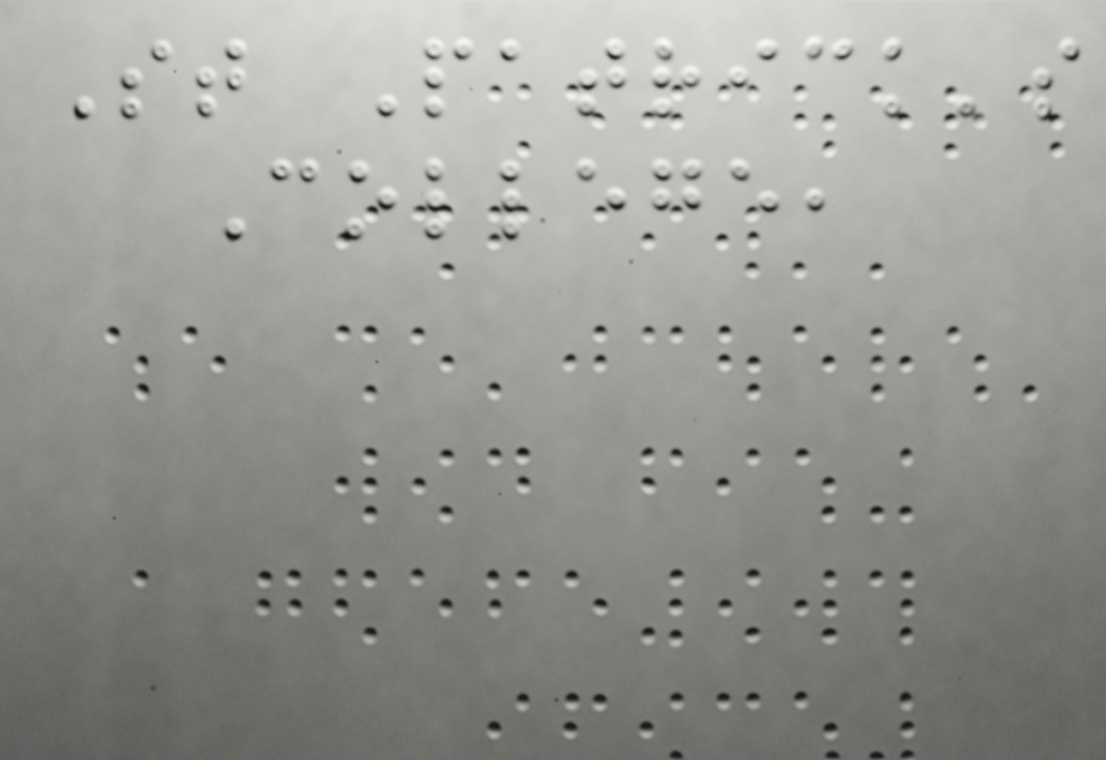St Patrick's
College,
